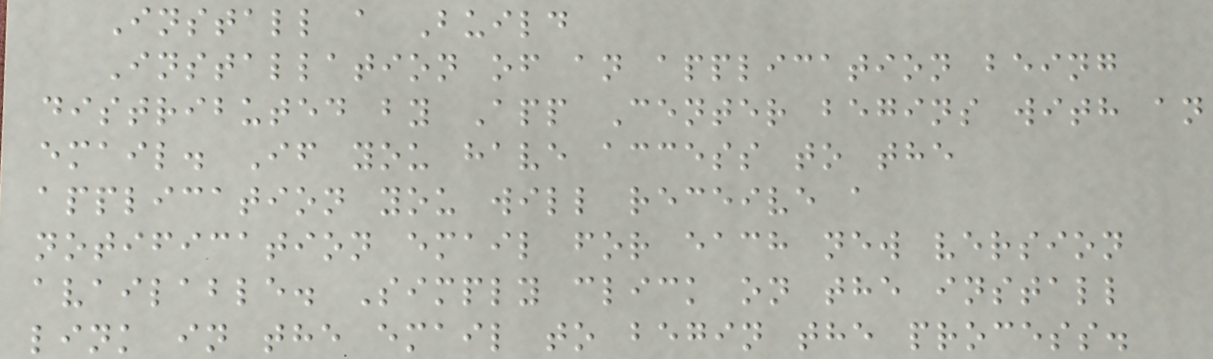Install a Build
Installation of an application being
distributed by App Center begins with an
email. If you have access to the
application you will receive a
notification email for each new version
available. Simply click on the install
link in the email to begin the process.
